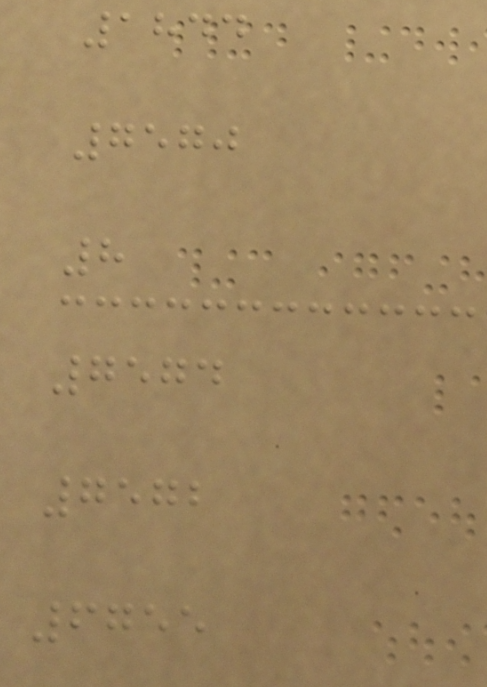1844
7570
8
7574
7572
6755
